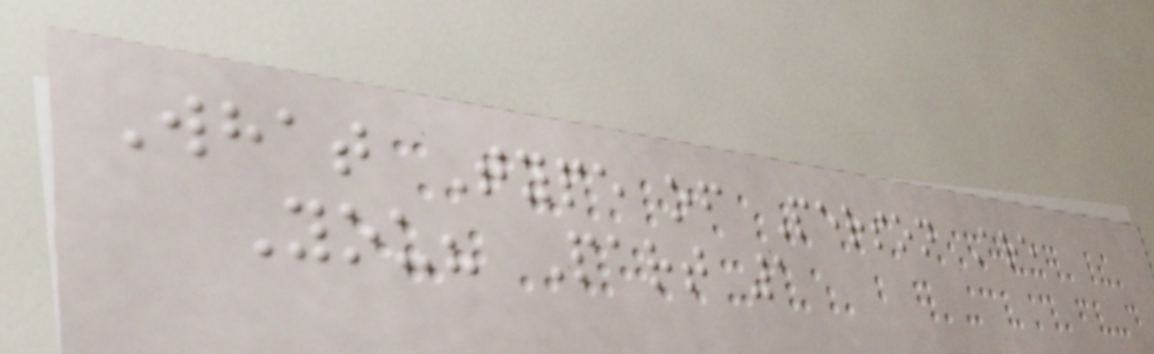What Type of Person Are
You? Part 1
